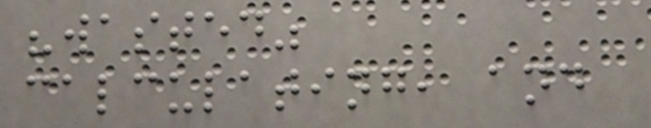"wasted"
calculating, and
